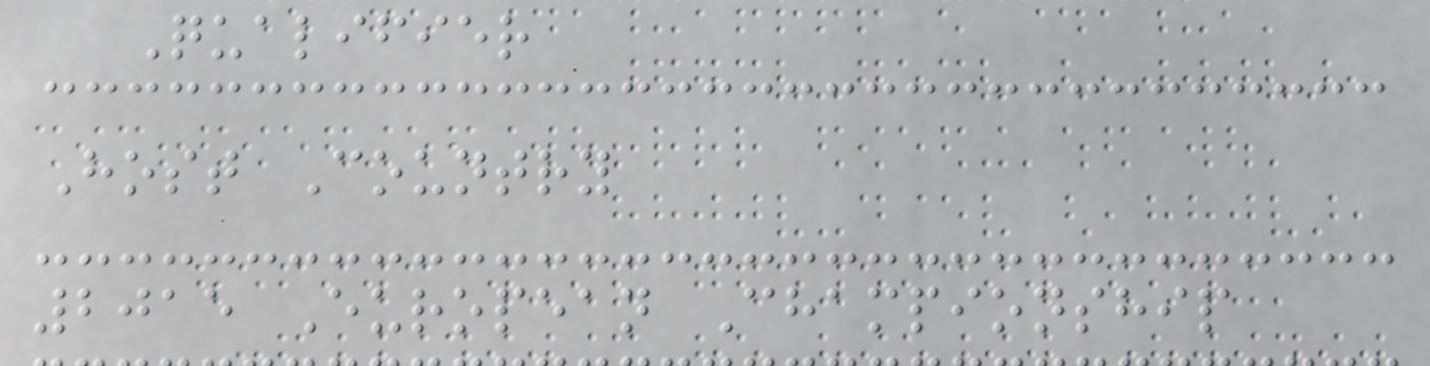Qualifier
Host Country
2015 European Championship
